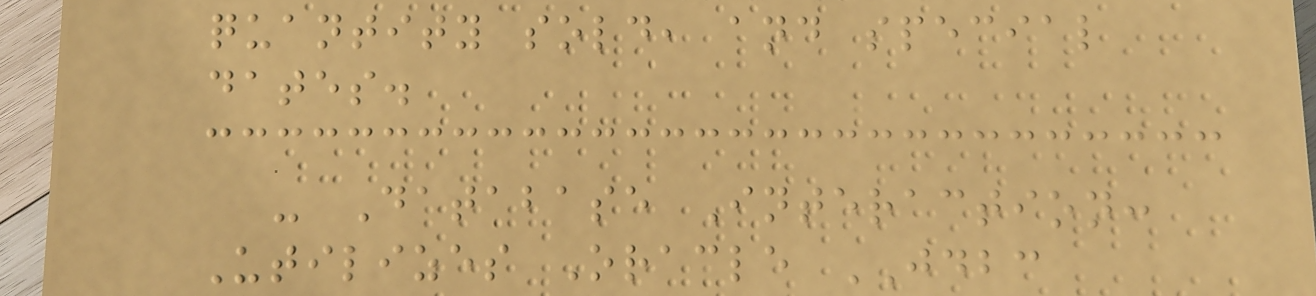quantity sold, and special
dates.
- Database Interaction:
Utilizes Oracle JDBC
